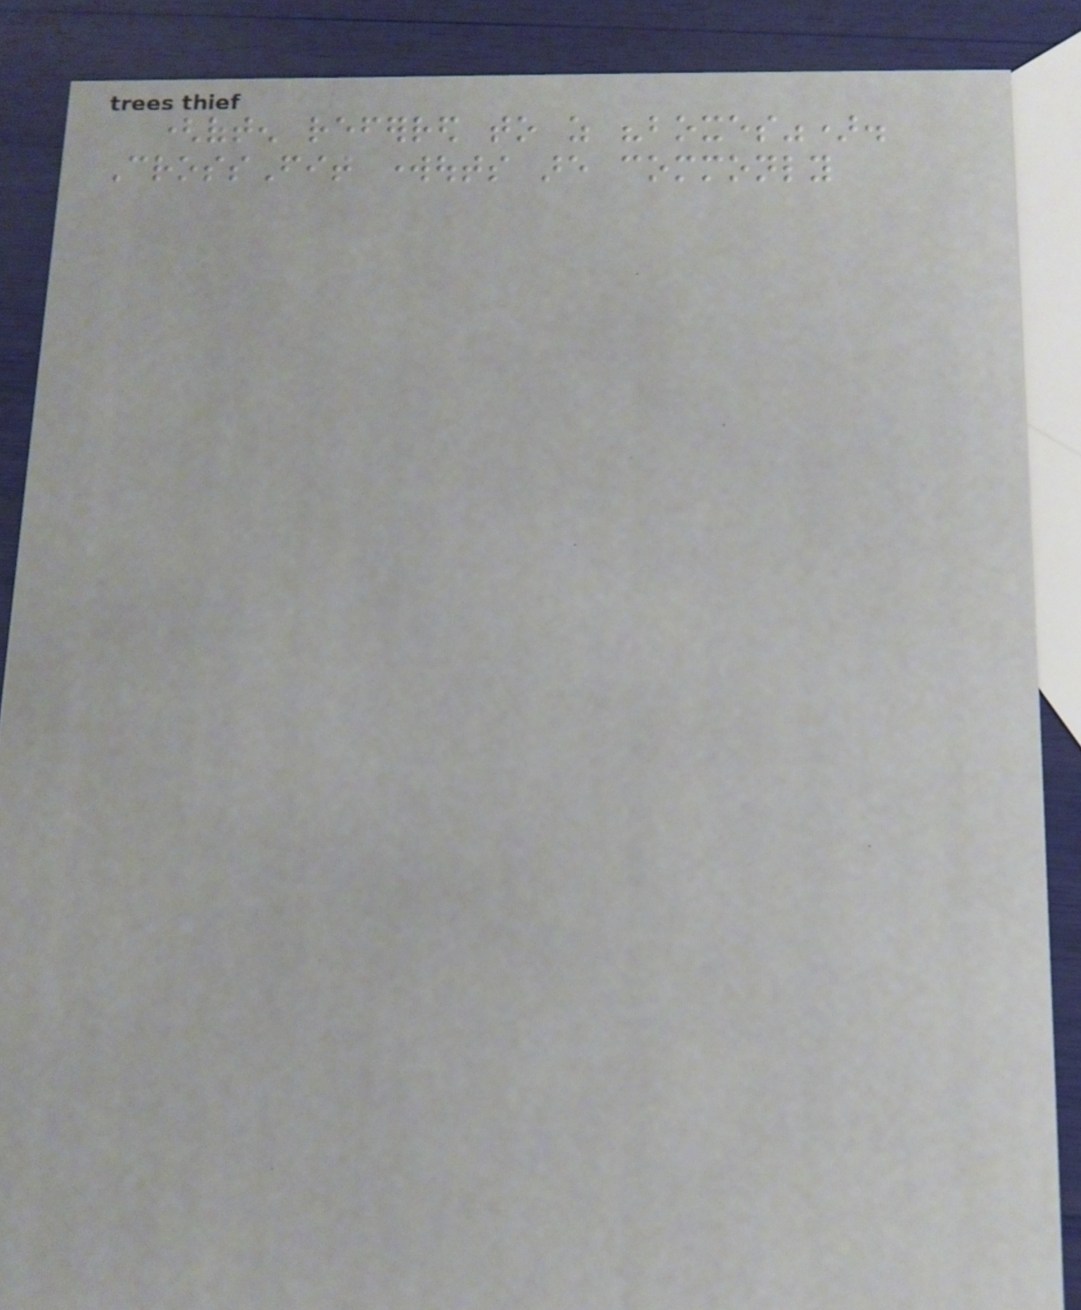(often referred to as "boxes").
CrossFit workouts are commonly
